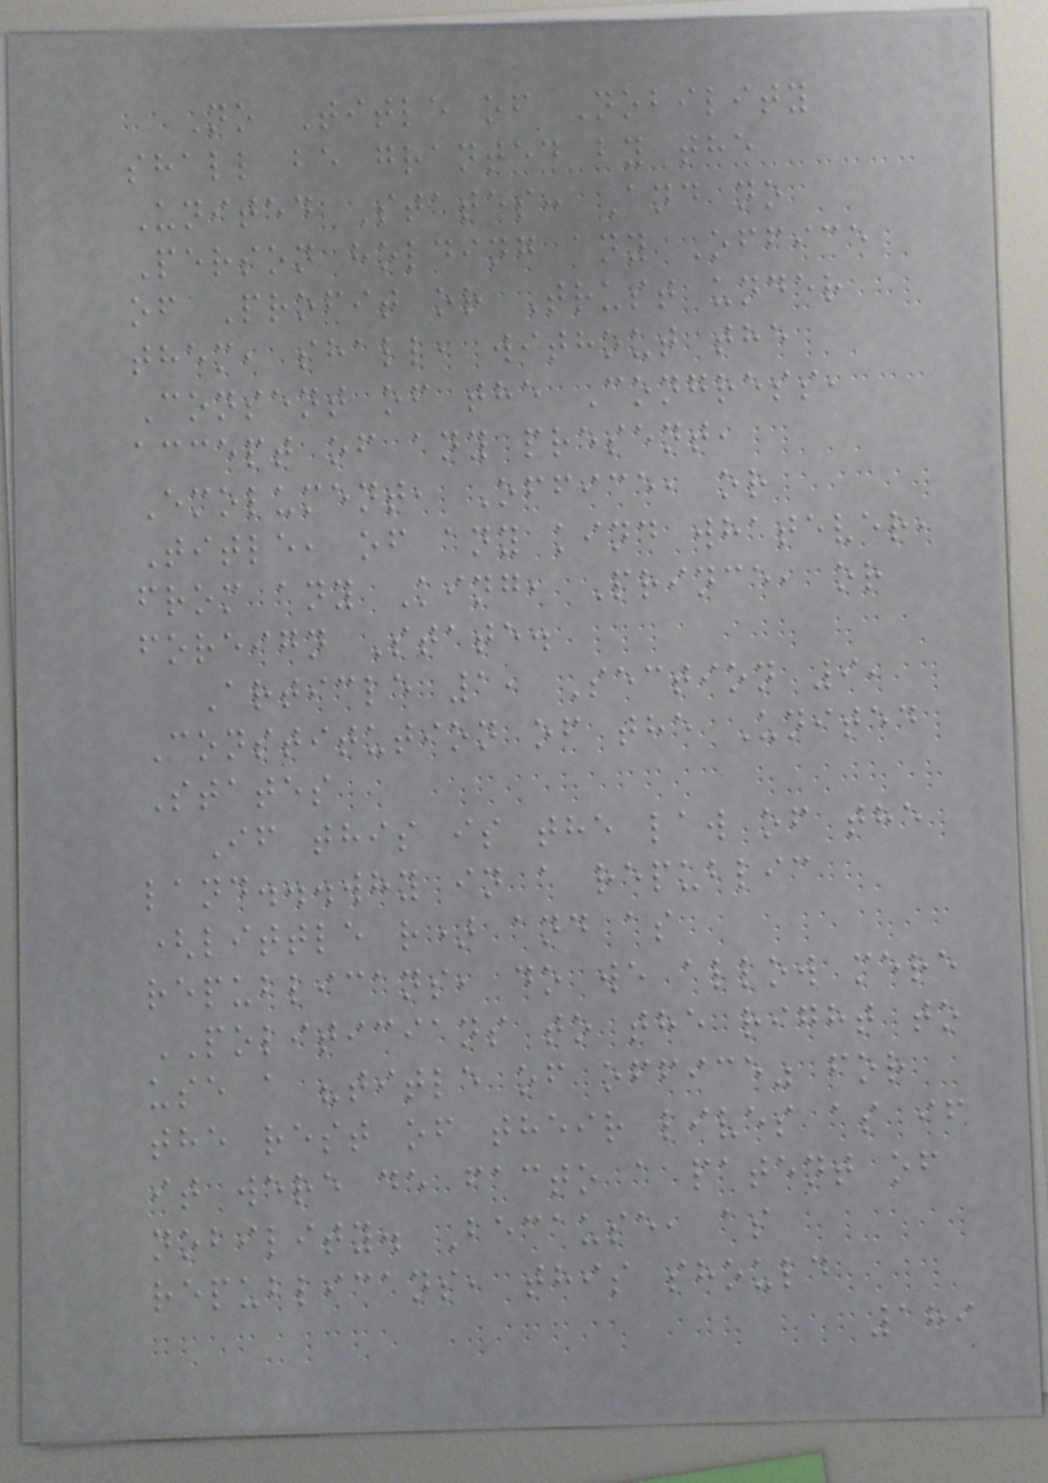No Title of Nobility
shall be granted by the
United States: And no
Person holding any Office
of Profit or Trust under
them, shall, without the
Consent of the Congress,
accept of any present,
Emolument, Office, or
Title, of any kind whatever,
from any King, Prince, or
foreign State.
Article 1, Section 9,
Constitution of the United
States
If this is the law of the
land...why in a republic
(little r) and as
republicans, do we allow mere
POLITICIANS to the right to
use a "title of office" for
the rest of their lives as if
it were de facto a patent of
nobility. Because, as
republicans, this should
189
